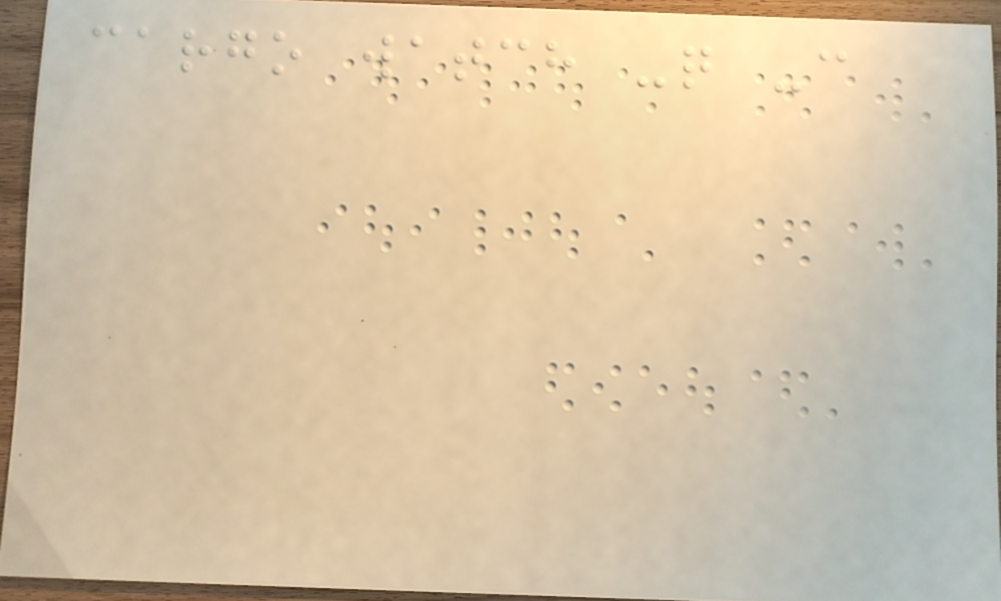cargo watch -q -c
